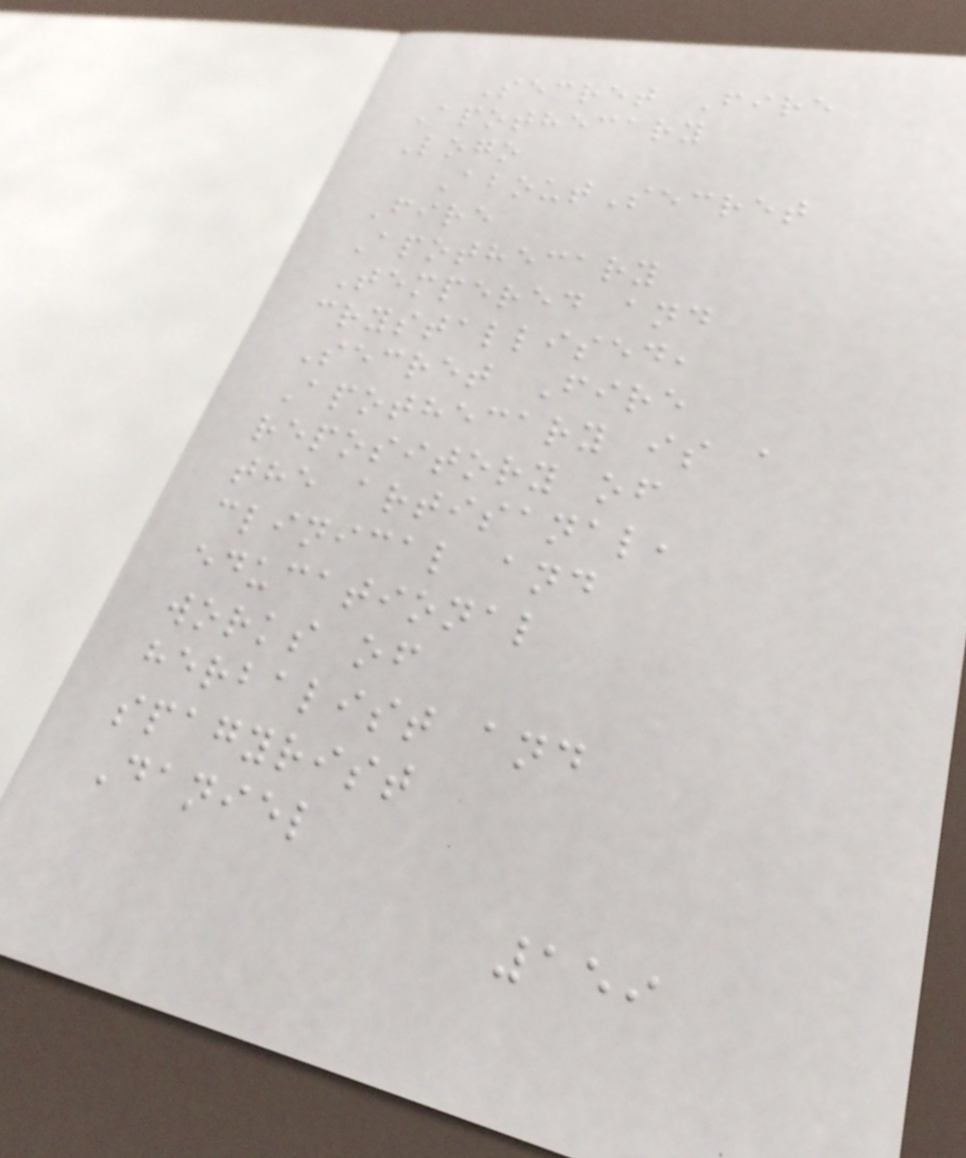Secret Fire
Apothecary
Logo
AboutSecret
Fire
Apothecary
Tempered and
crystallised,
Secret Fire
Apothecary is a
repository of
the artisanal,
clinical and
educational
works of
herbalist and
spagyrist
Daniel
159
